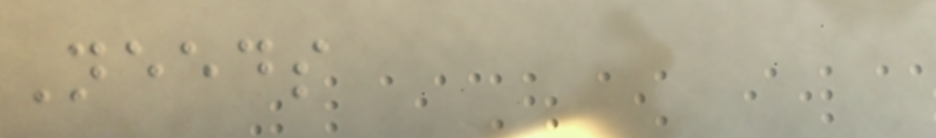Needs
